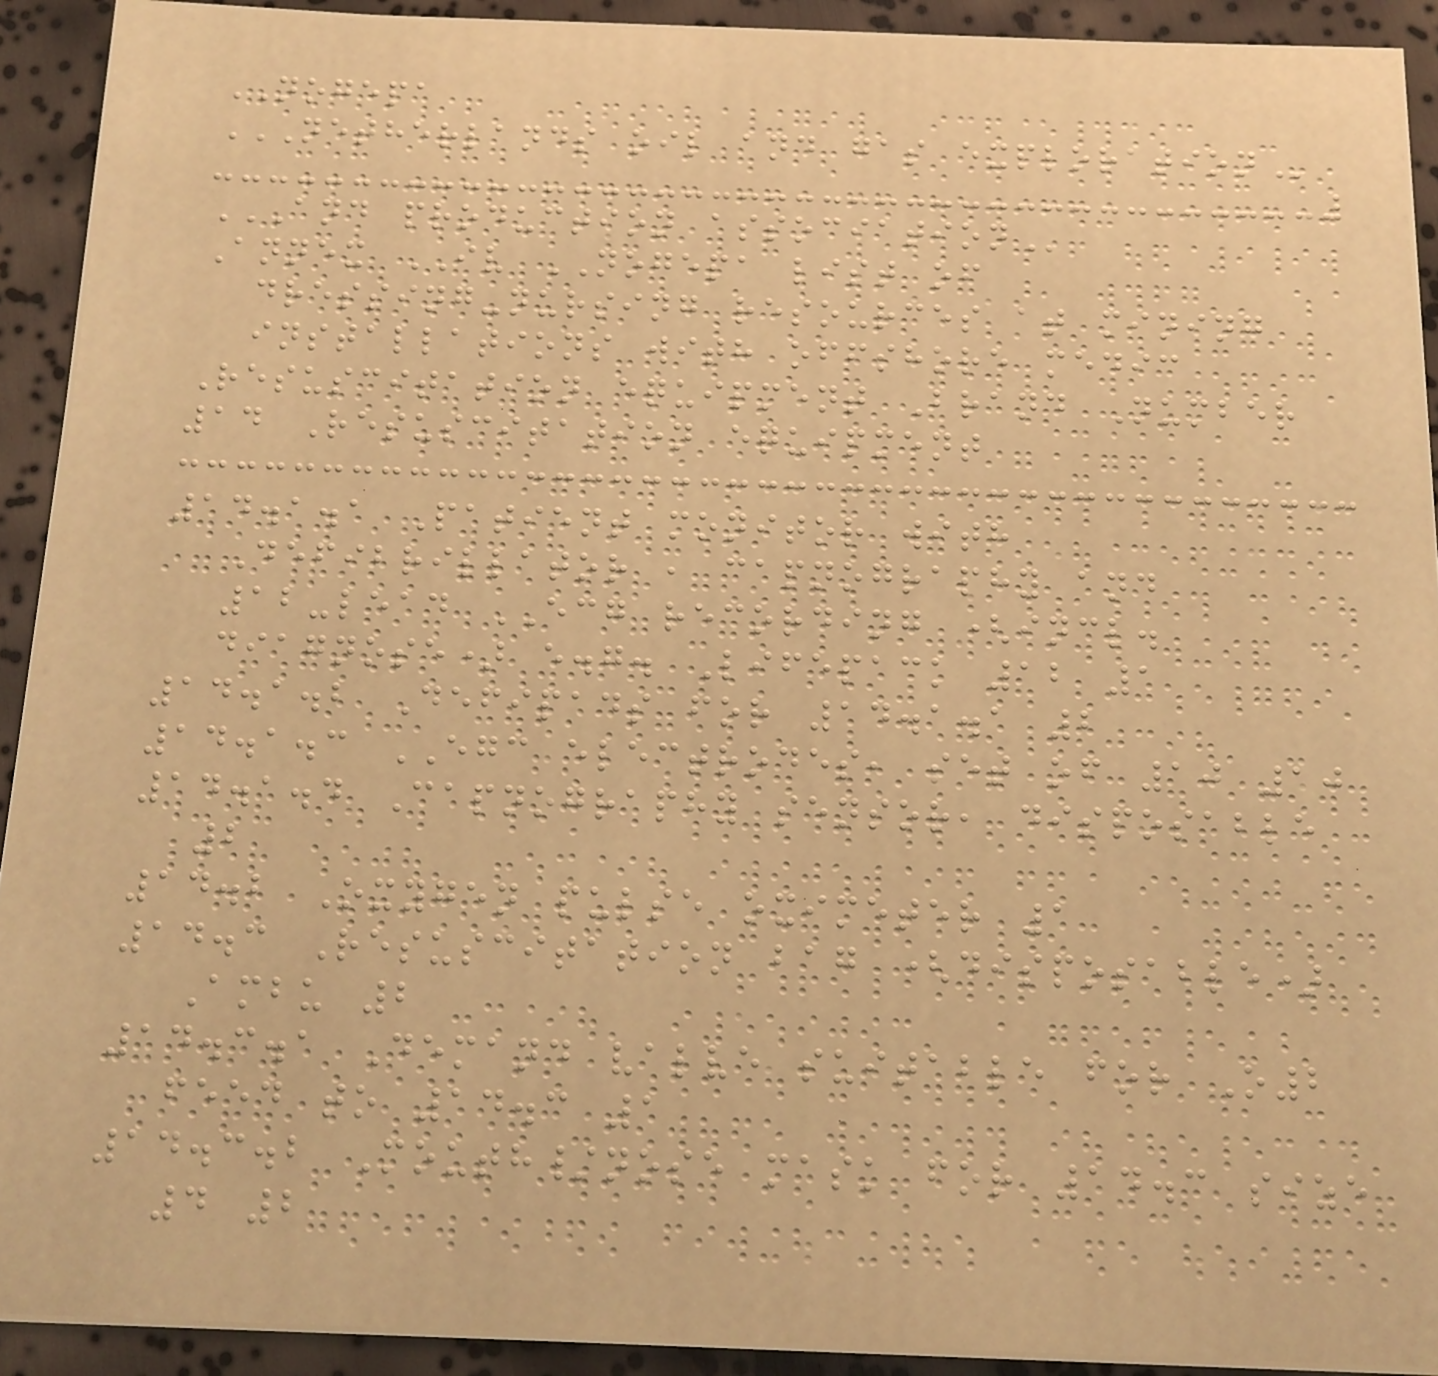NOGEPA
NETHERLANDS OIL AND GAS EXPLORATION
AND PRODUCTION ASSOCIATION
Annex IV NOGEPA list of
dressing-nursing resources at mining
installations with offshore medic
Resuscitation equipment Brand Number
14 Resuscitation equipment
14.1.1 Patient monitor with
Defibrillator , capnography and
12-lead ECG recording (incl.
diagnose) e.g. Lifepack 12 1
14.1.2 Defipads for 14.1.1 2
14.1.3 EGC electrodes, set of 10 10
14.1.4 Capnography sensor, disposable
2
14.2 Oxygen pulse oximeter 1
14.3 Resuscitation bag (disposable)
Ambu 2
14.3.1 Demand valve suitable for O2
feed to 14.3 1
14.3.2 Mouth/nose mask for 14.3 size
4 2
